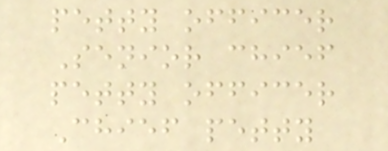petty officer
Senior chief
petty officer
Chief petty
